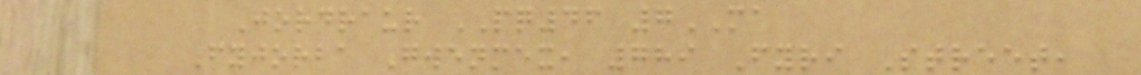Jordraur PQ46 7MA
Fyjorba Gwenmex, 789 Fyri Street,
